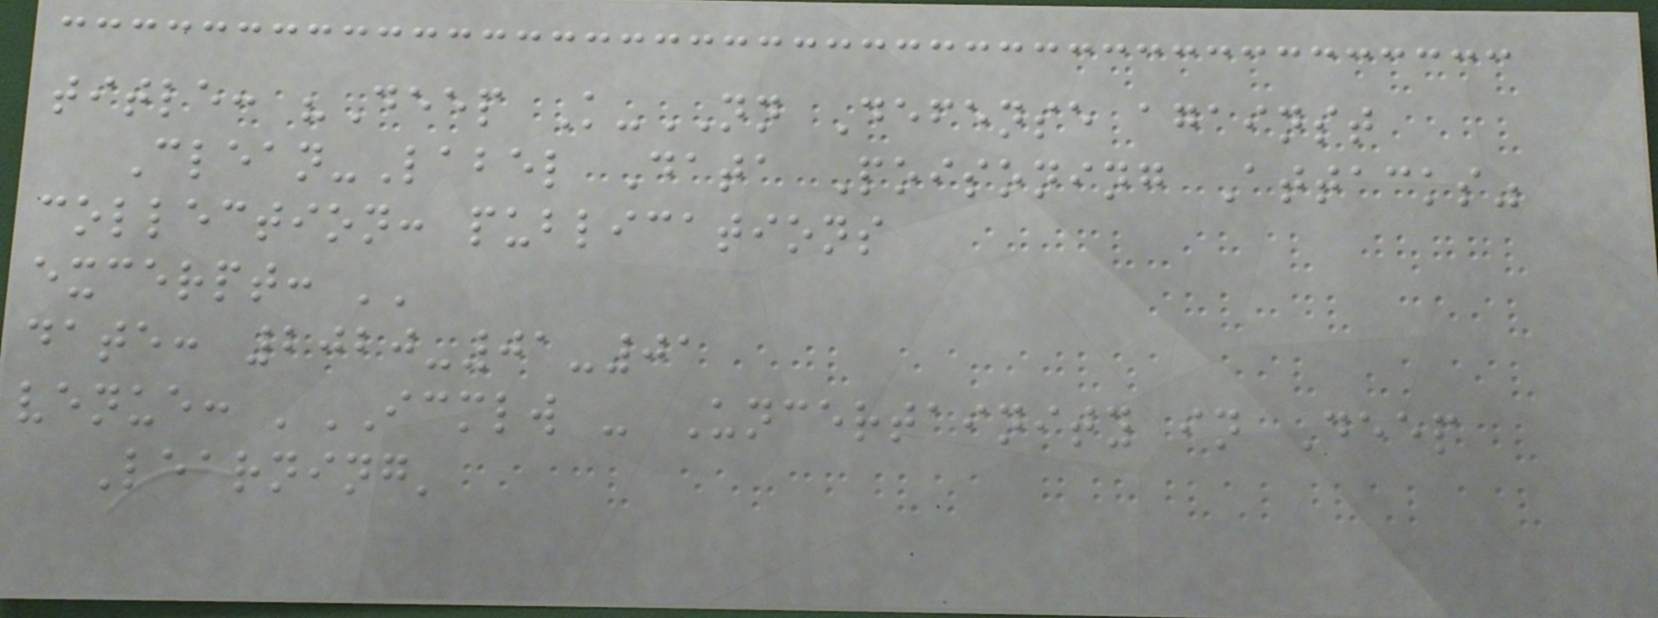title: "Deep K-NN Defense against
Clean-Label Data Poisoning Attacks"
collection: publications
excerpt: ''
date: 2020-01-01
venue: 'ICMLW - Uncertainity in Deep
Learning'
